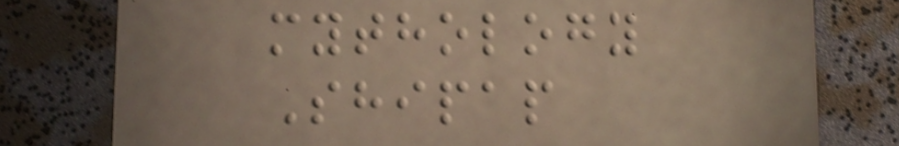mythology
Shipap
